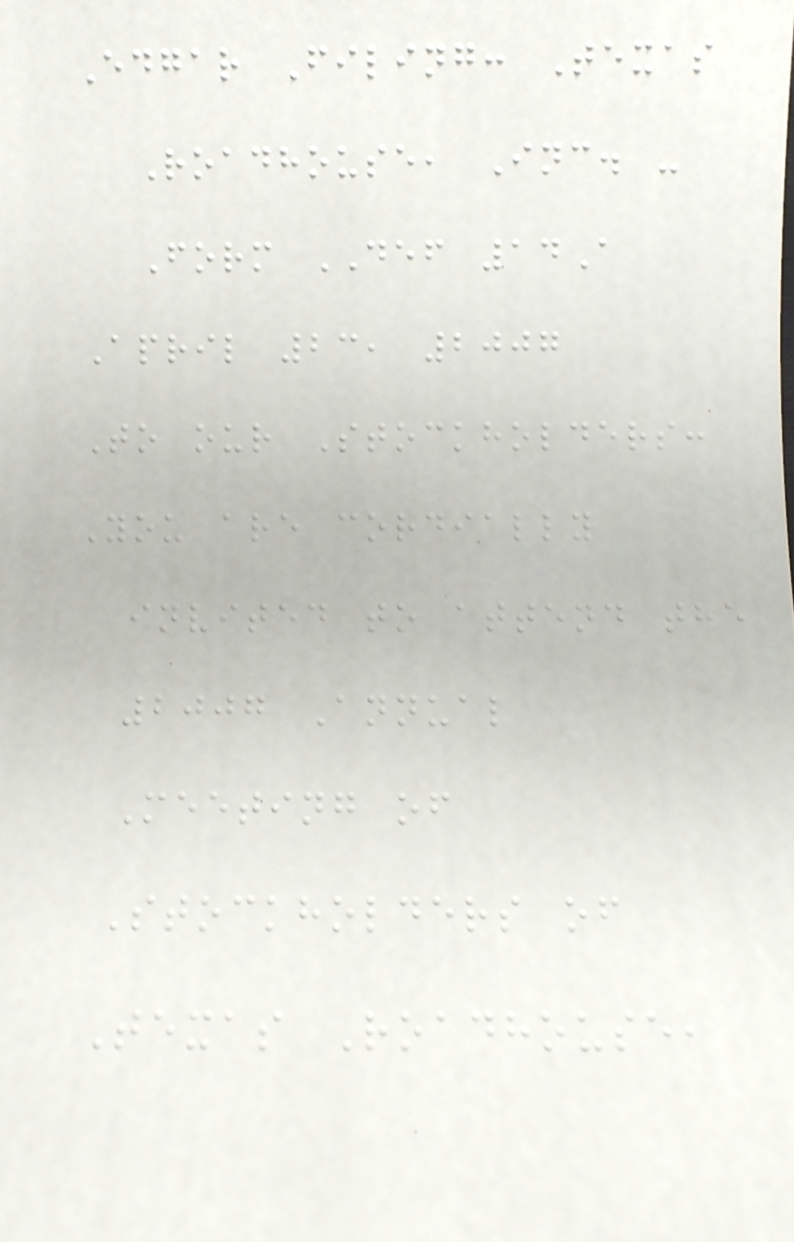Edgar Filing: Texas
Roadhouse, Inc. -
Form DEF 14A
April 23, 2007
To our Stockholders:
You are cordially
invited to attend the
2007 Annual
Meeting of
Stockholders of
Texas Roadhouse,
